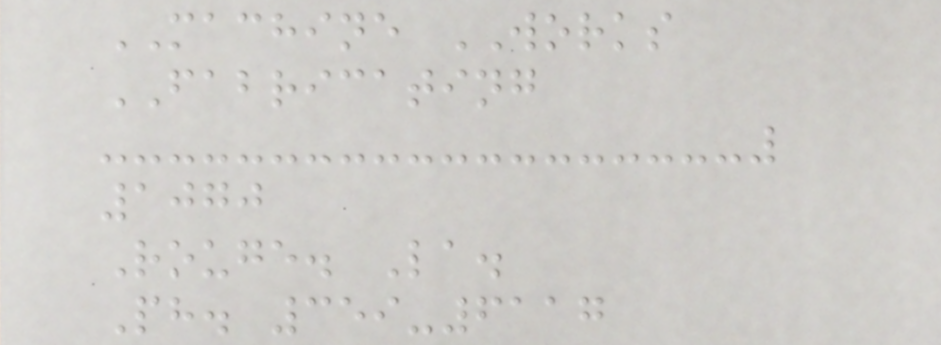MACHINE WORKS
FABRICATING
1070
Rouge. La.
Ph. 359-6117
